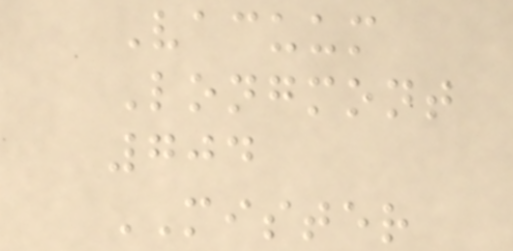Vacuum
Longmont
704
MISTER
